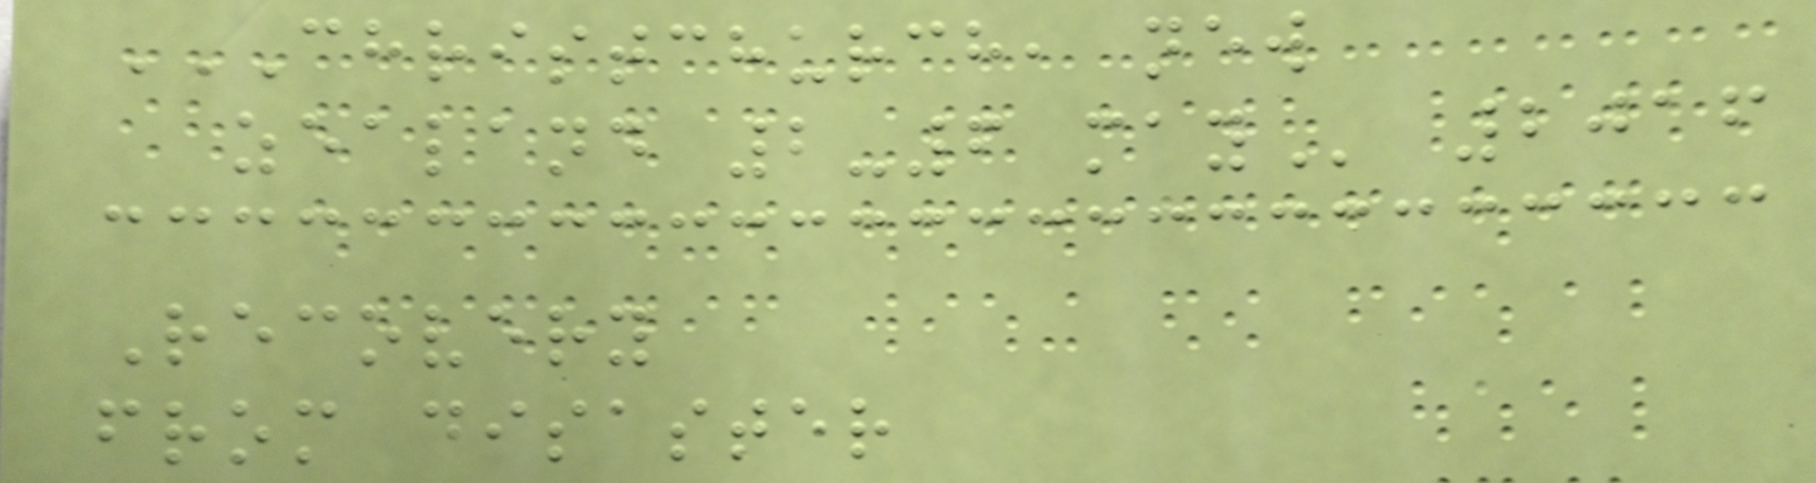CHRISTCHURCH, NEW
ZEALAND 2-6 MAY 2016
Recovery
from disaster
